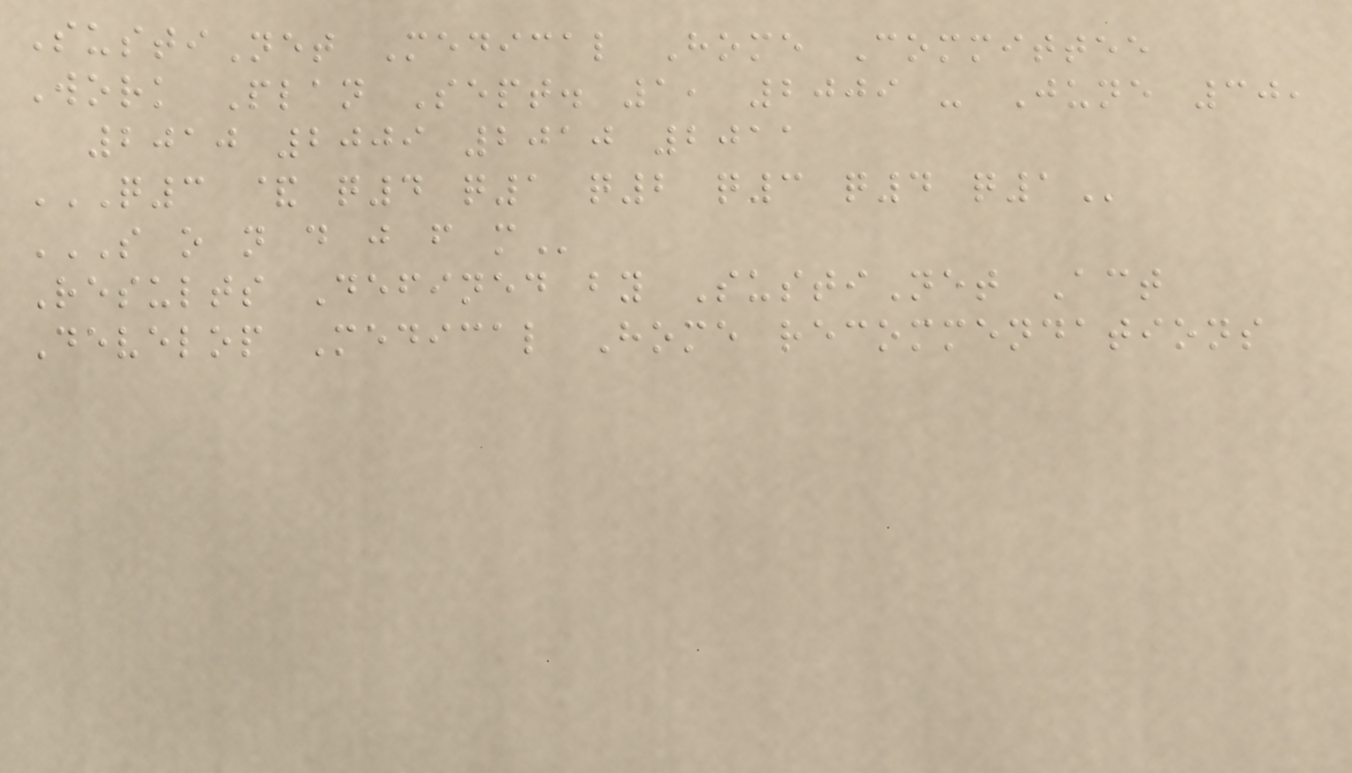SustiNet Medical Home Committee
Work Plan Sept. 1, 2009 - June 30,
2010 2009 2010 2011
Q3 & Q4 Q1 Q2 Q3 Q4 Q1
S O N D J F M
Results Defined by SustiNet Act
Develop Medical Home recommendations
